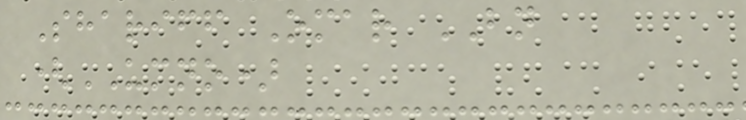Shariff Omar BN
(UMNO)
